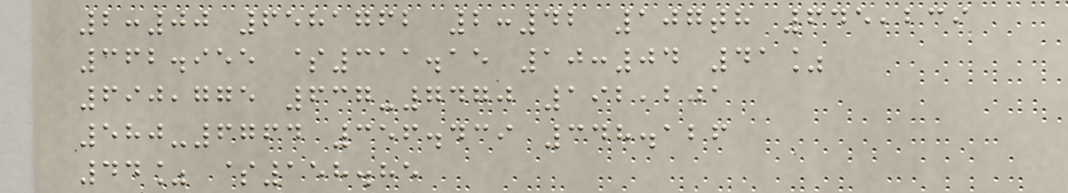2:00 6581762 2:42 107th 645,239
362.955 $311.15 10:04 41%
690,775 637-7470 192,201
580-6764 356.439 348.126
44% $158.85
